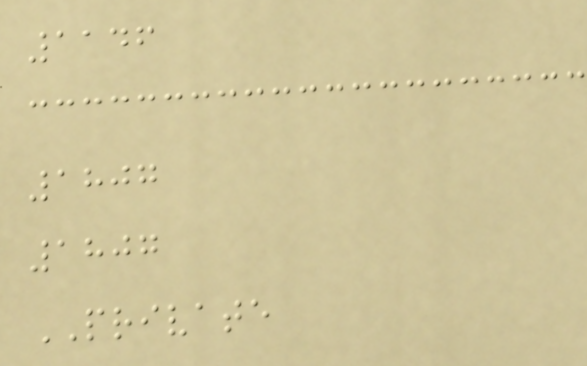1146
1807
1807
PRIVATE
